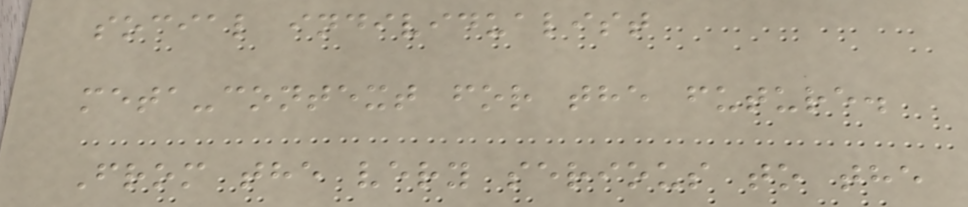social individualist
meta-context for the future.
From the very serious to the
